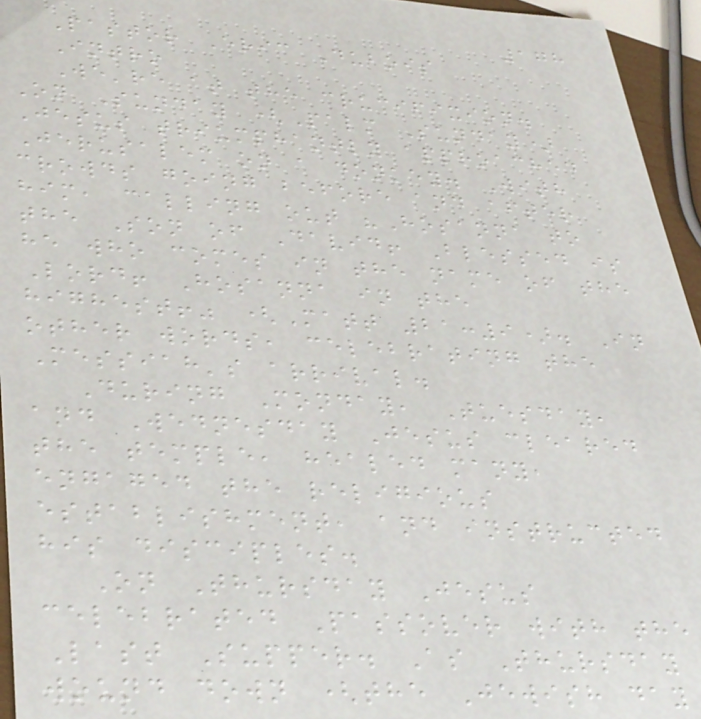178
Pastor Eric Dubois
Intro
We're at the crucifixion.
On Sunday (Palm Sunday)
Jesus triumphantly approached
Jerusalem on a donkey. With
crowds going before and after
him, calling out "Hosanna to
the Son of David! Blessed is
he who comes in the name of the
Lord! Hosanna in the
highest!" (Matt 21:9). In
other words, celebrating the
Messiah's arrival.
During Monday, Tuesday,
and Wednesday Jesus cleared
the temple, healed many,
engaged the religious
establishment, and instructed
his disciples.
On Thursday Jesus
celebrated Passover with the
Last Supper. As Thursday
wound down (the Jewish day
